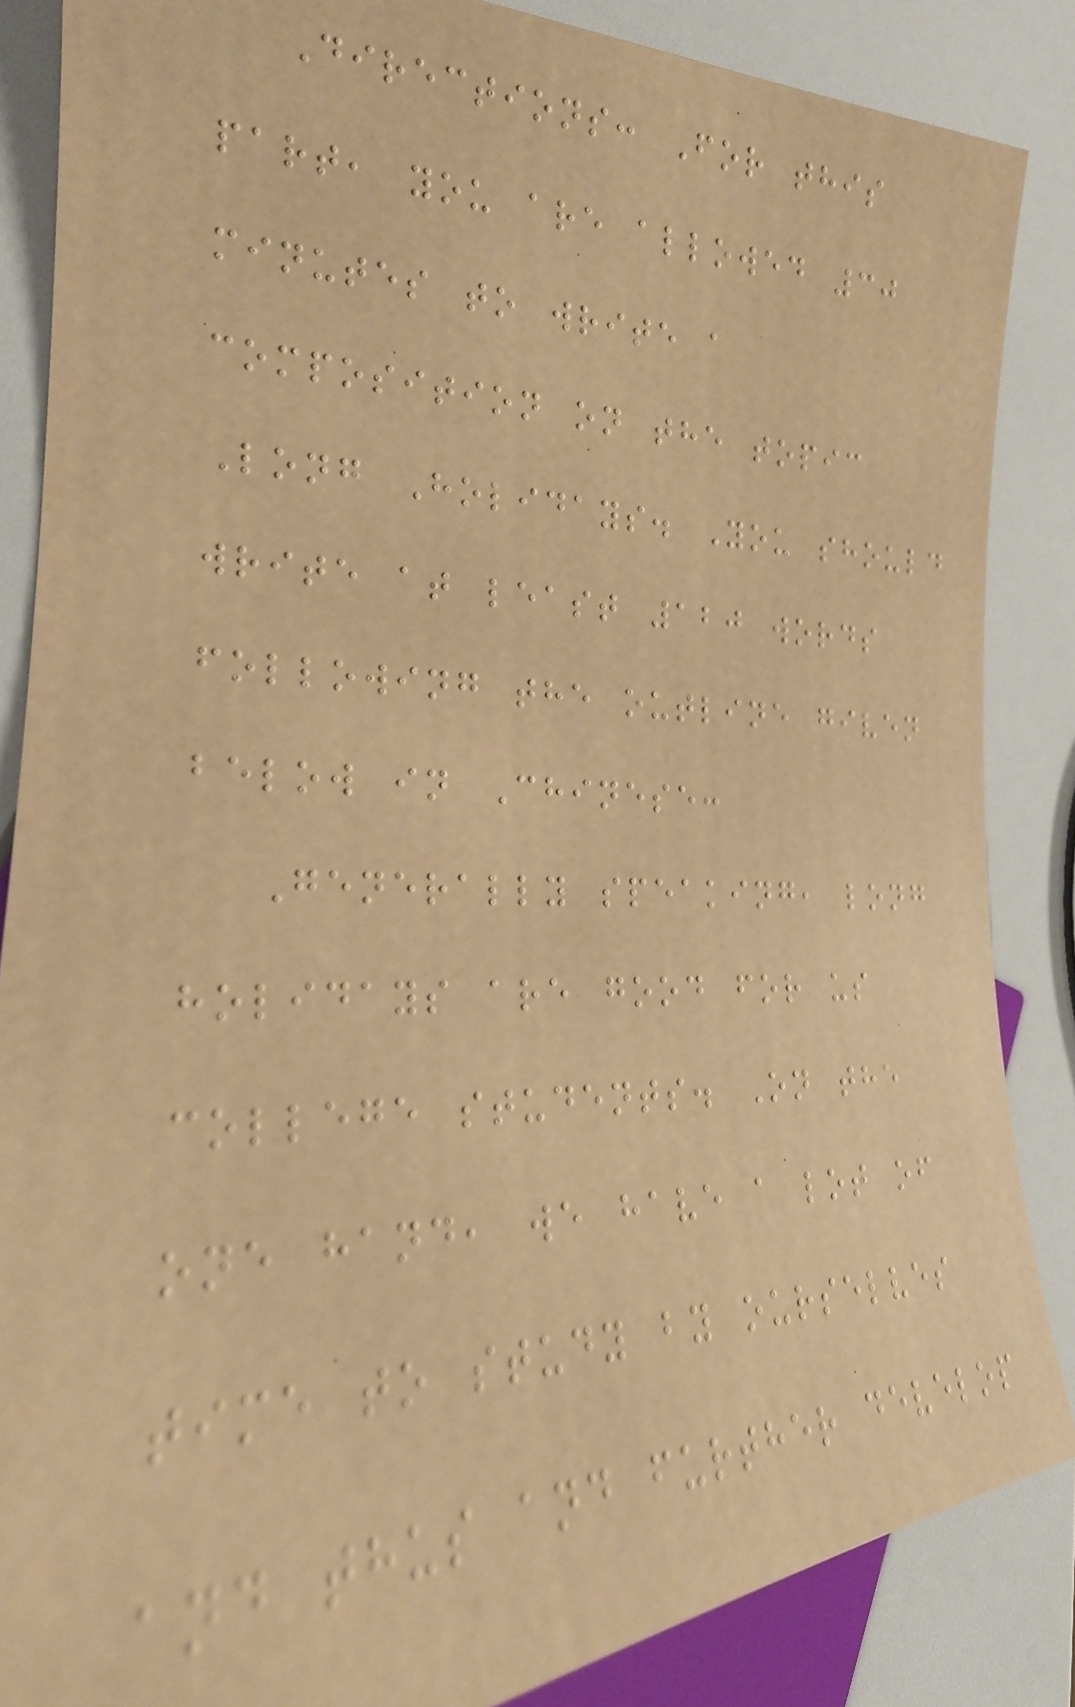Directions: For this
part, you are allowed 30
minutes to write a
composition on the topic
Long Holidays. You should
write at least 120 words
following the outline given
below in Chinese:
Generally speaking, long
holidays are good for us
college students. On the
one hand, we have a lot of
time to study by ourselves
and thus and further develop
